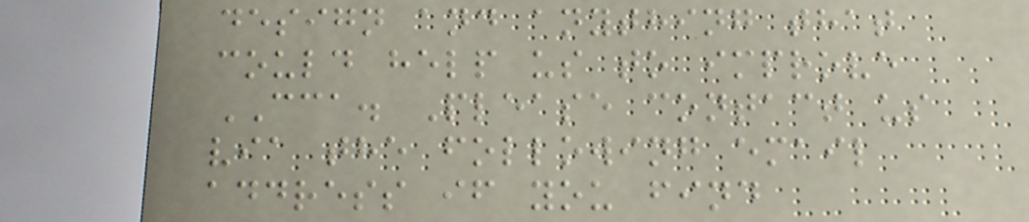design and anything that
could help us to improve
CCA. Please contact us
via the following email
address if you find
